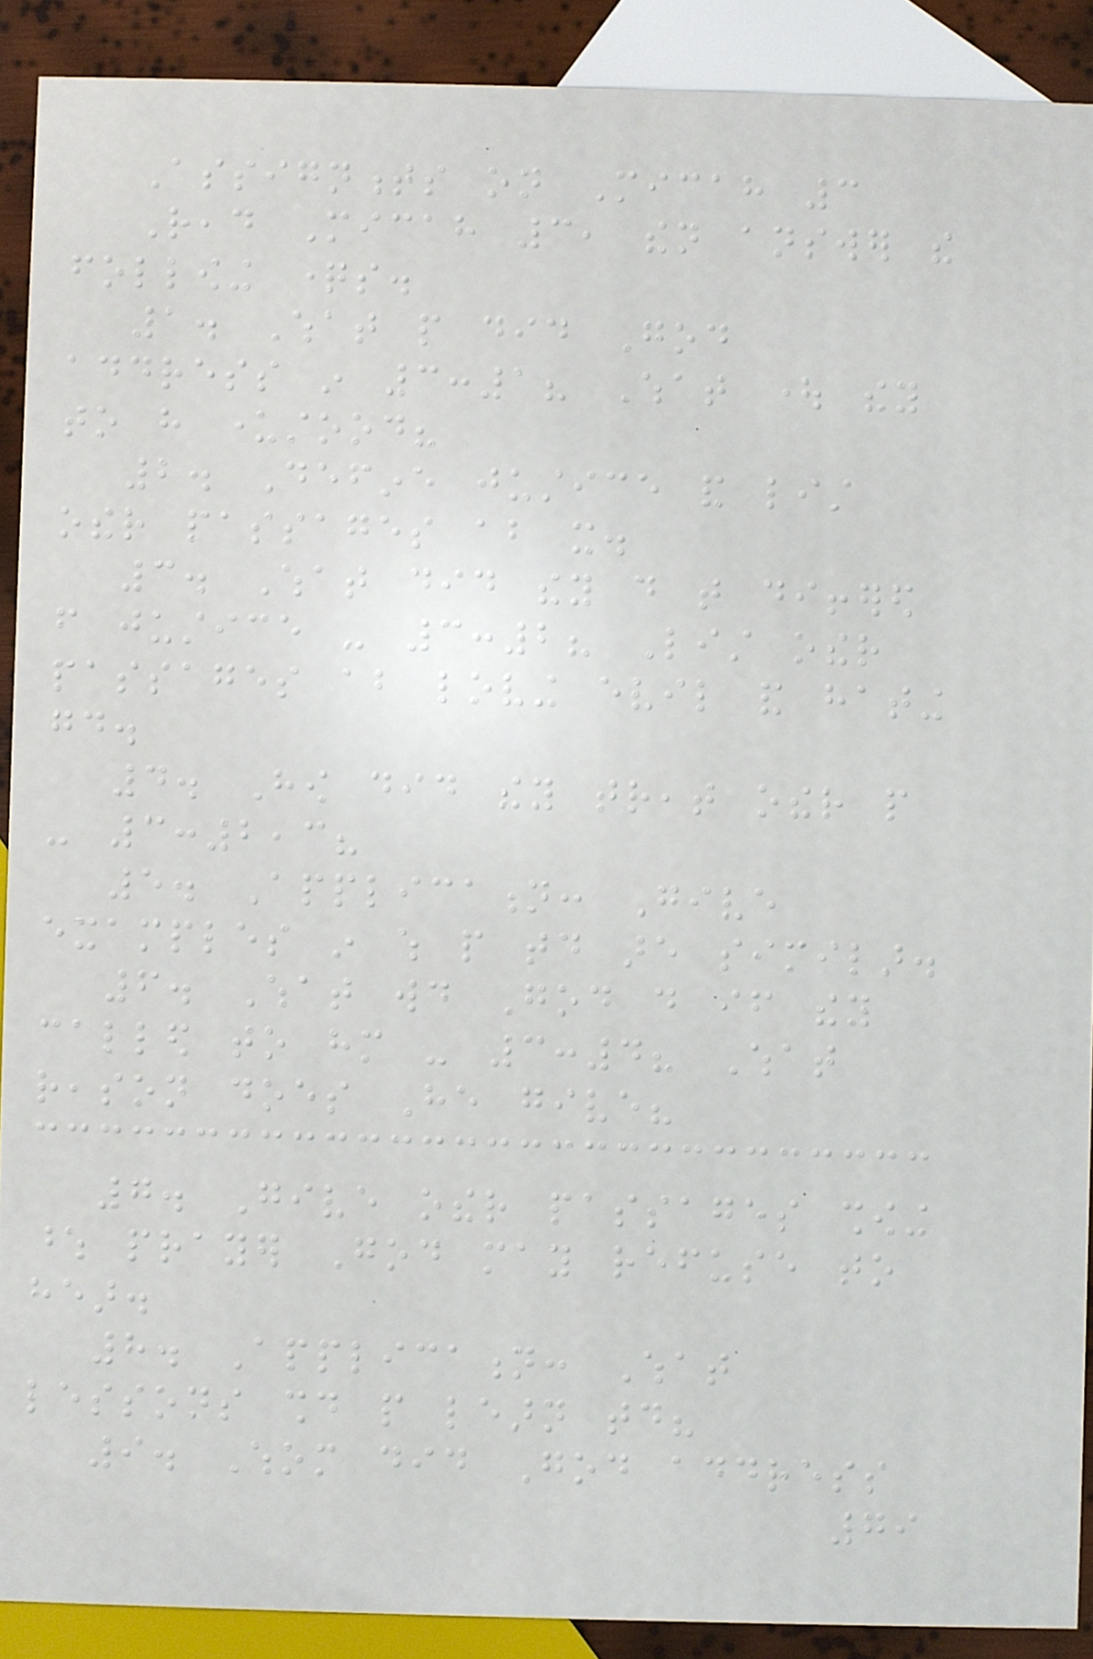Assignments on Micah 3
Read Micah 3, then answer the
following questions.
1. What people did God
address in 3:1? What ought they
to have understood?
2. Define justice and list
other passages about it.
3. What did they do that differed
from justice - 3:2? List other
passages about loving evil and hating
good.
4. How did they treat other people
- 3:2,3?
5. Application: Give
examples in which people today are similar.
6. What would God do if they
called to him - 3:4? What
reason does He give?
7. Give other passages showing
whose prayer God may refuse to
hear.
8. Application: What
lessons should people learn today?
9. Whom did God address
79
